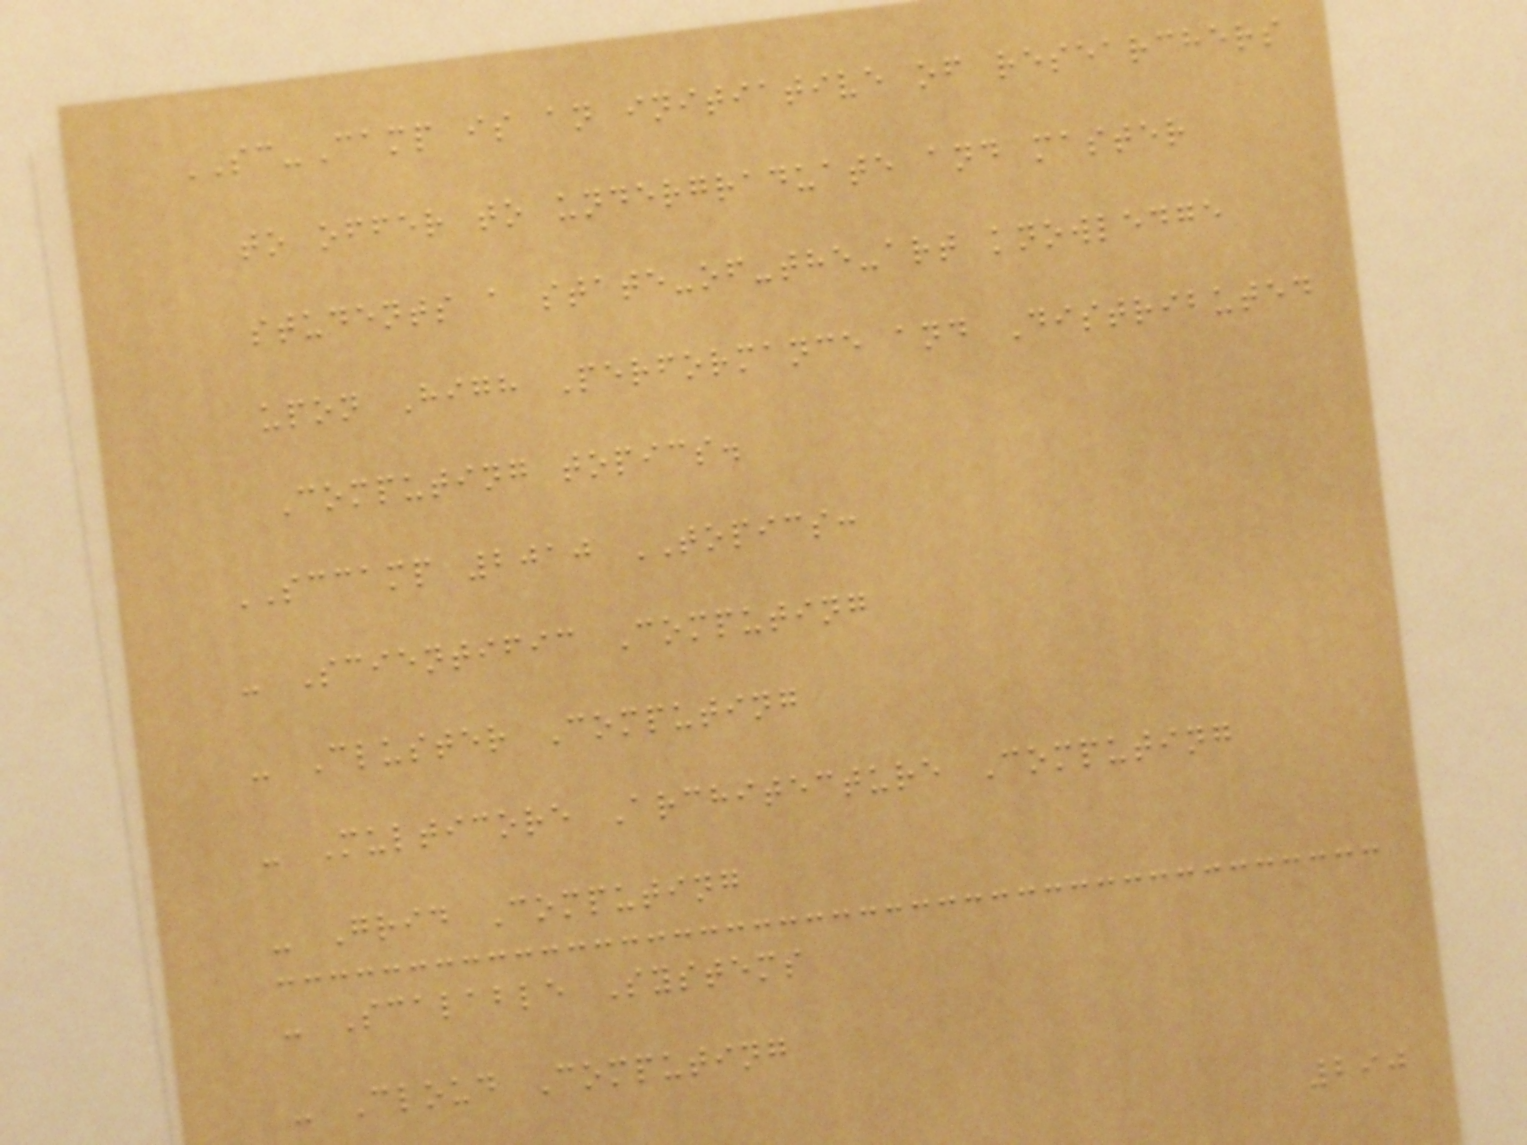SC-Camp is an initiative of researchers
to offer to undergraduate and master
students a state-of-the-art knowledge
upon High Performance and Distributed
Computing topics.
SCCAMP 2010 TOPICS:
- Scientific Computing
- Cluster Computing
- Multicore Architecture Computing
- Grid Computing
- Scalable Systems
- Cloud Computing
290
